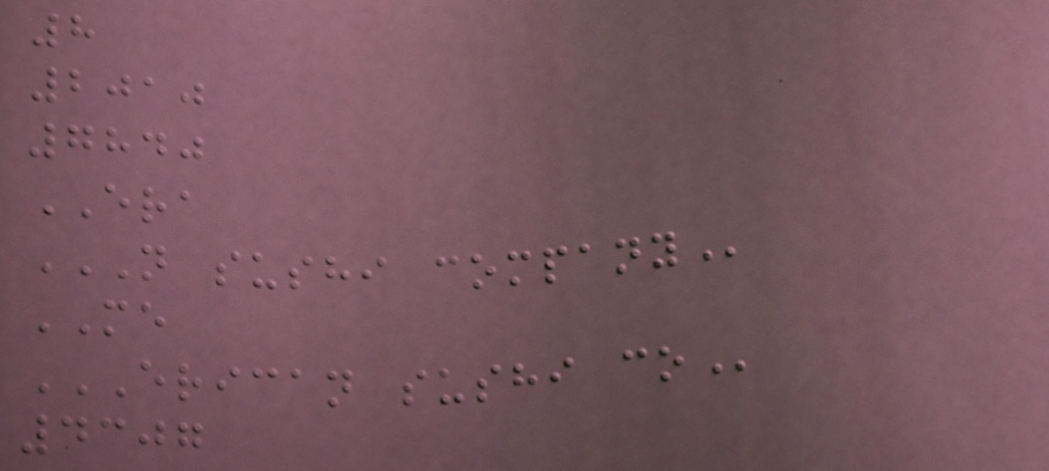8
2010
7840
ERA
N SUSHI COMPANY
ME
ERICAN SUSHI CO
4307
